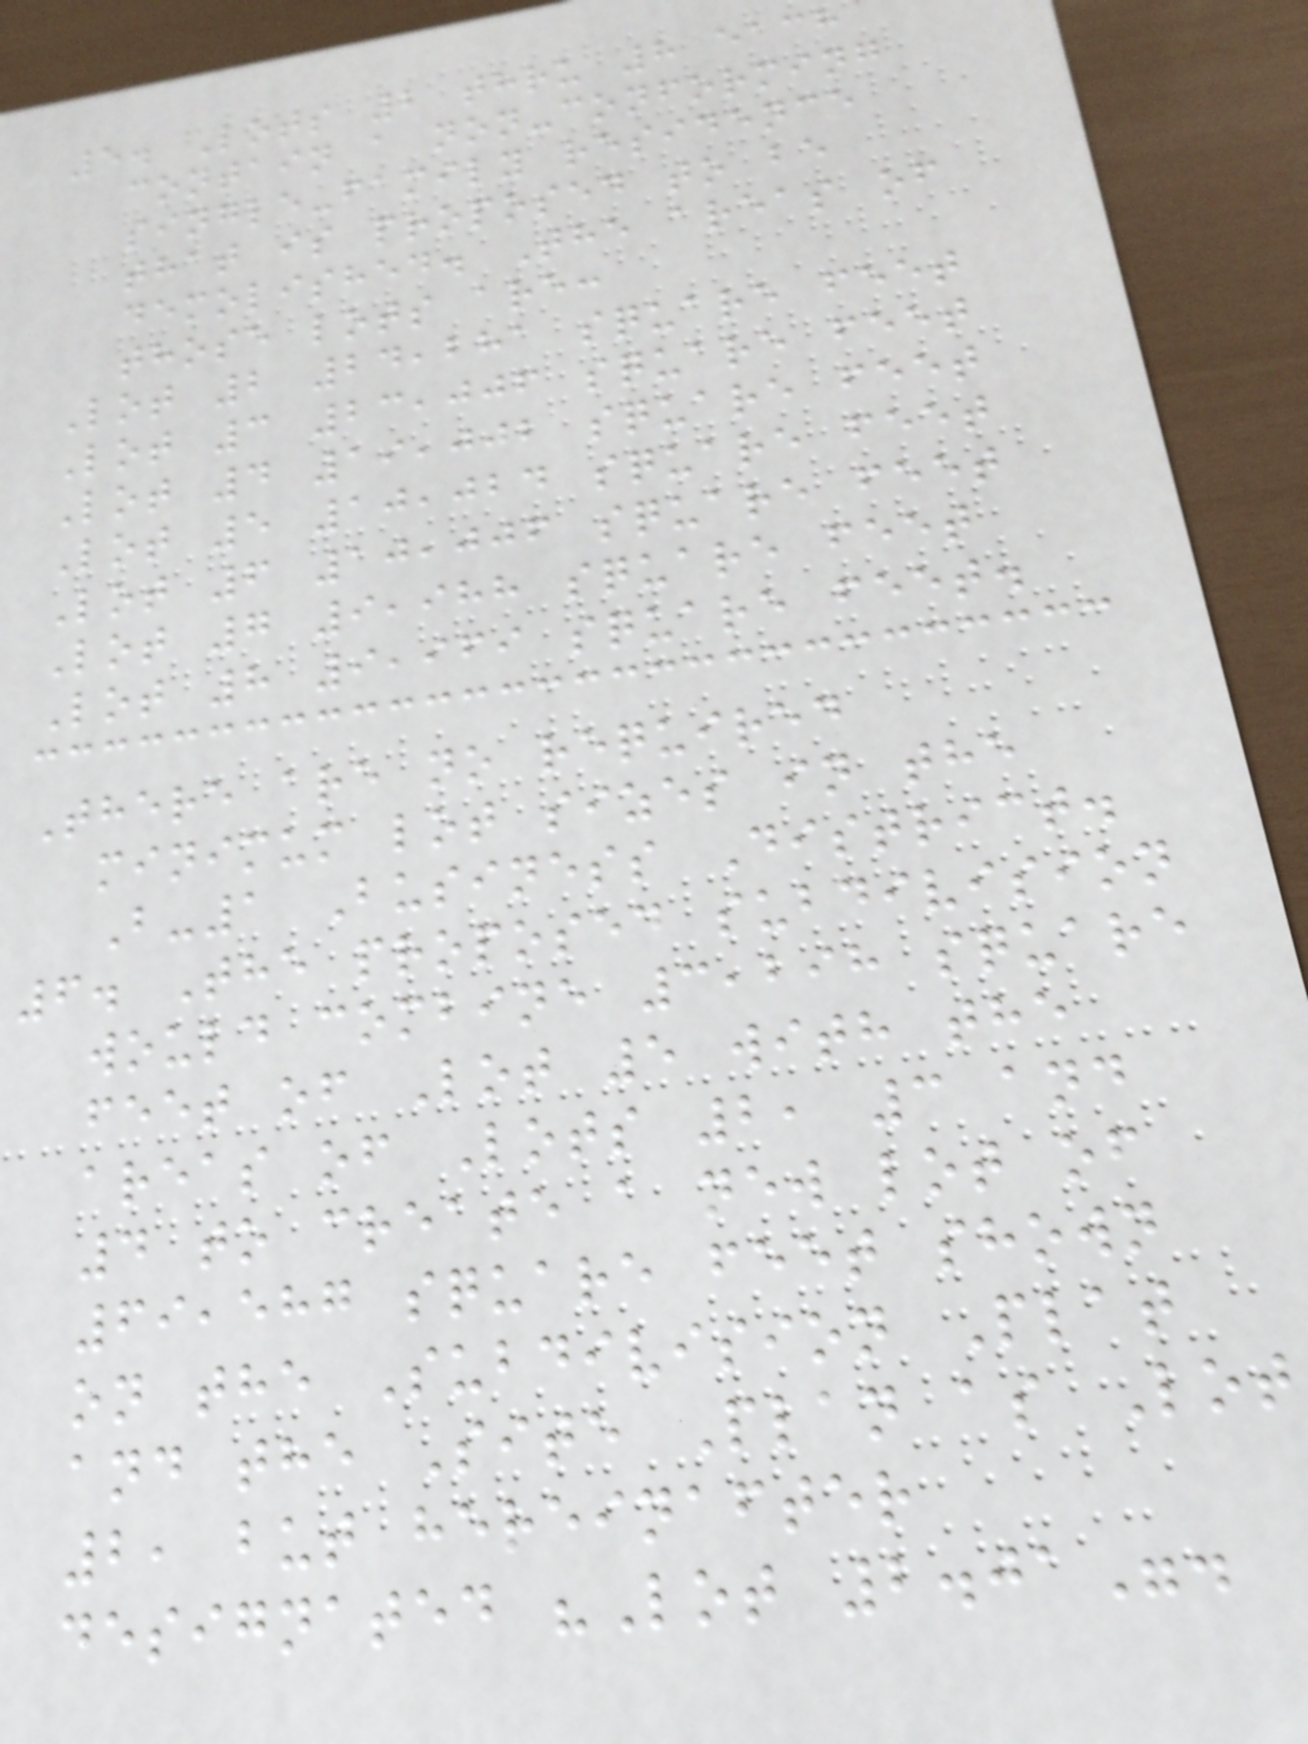5. Lots 2 thru 8 each
contain a non-conforming
single-family residence
that is proposed to be
demolished. The areas of
those lots are:
Lot 2 24,281 square feet
Lot 3 23,006 square feet
Lot 4 19,002 square feet
Lot 5 10,024 square feet
Lot 6 10,006 square feet
Lot 7 9,988 square feet
Lot 8 9,969 square feet.
There are no required
minimum lot sizes in the
B-1 Business District.
6. The proposed subdivision
would combine 3,298 square
feet of Lot 5 with the
areas of Lots 2, 3 and
4 to create a new lot of
69,587 square feet shown
on the Subdivision Plat
and the Site Plan as Lot
2, but hereinafter
designated "Lot 2.01".
